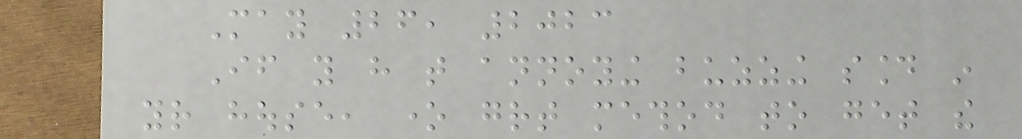May 26, 2023
If you have that annoying buzzing sound in
your house, one great method to get the
